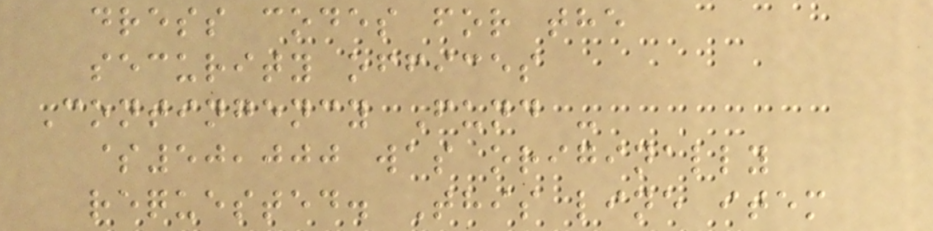dress codes for the
security offices
Contingency Fund -
$50,000 was originally
requested. This line item
